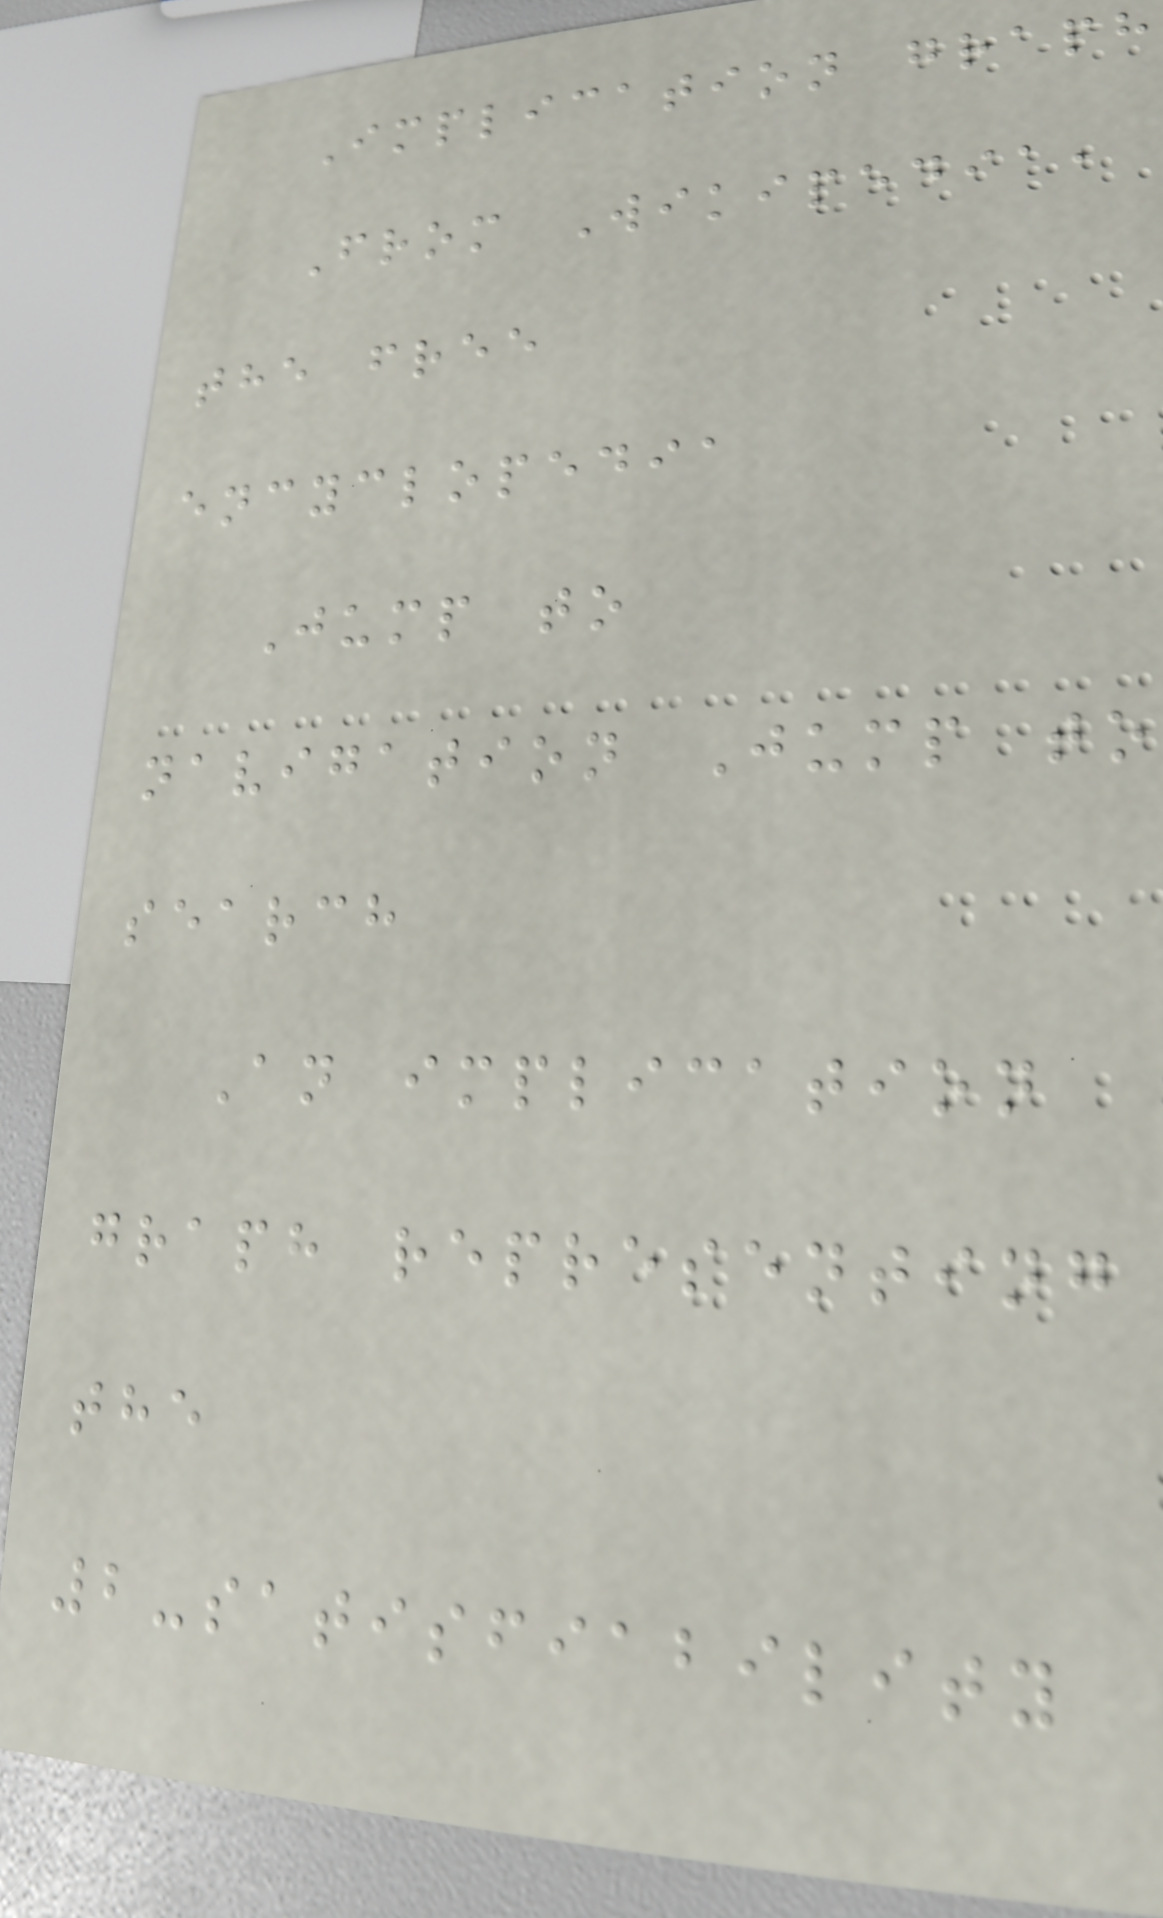Implication graph
From Wikipedia,
the free
encyclopedia
Jump to
navigation Jump to
search
An implication
graph representing
the
2-satisfiability
